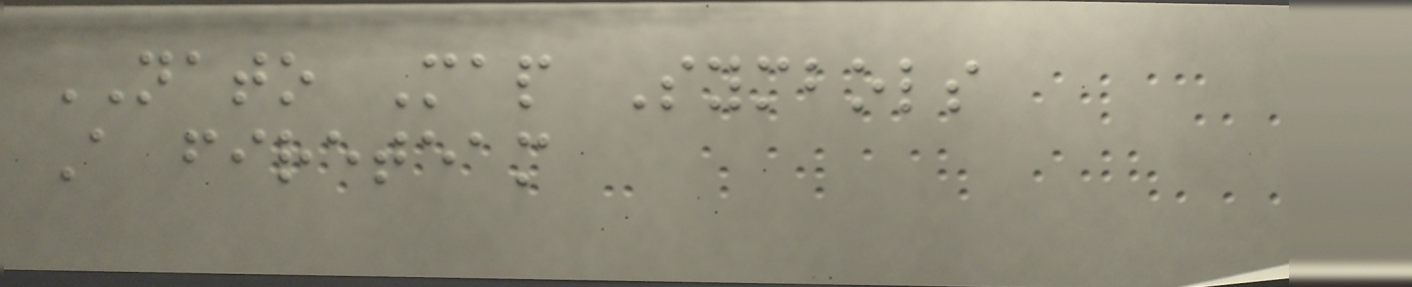NATO Map Symbols
A fireteam
